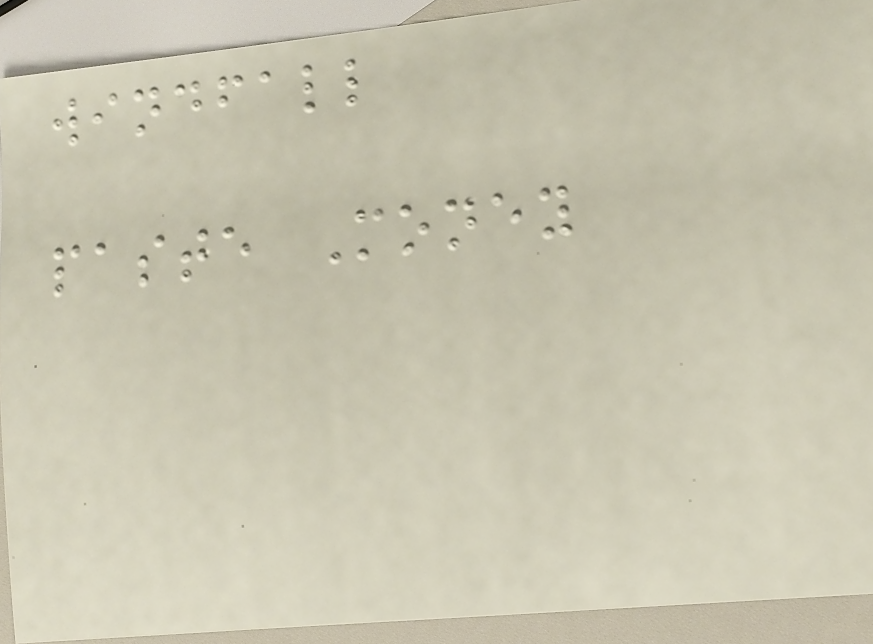windfall
paste Money
